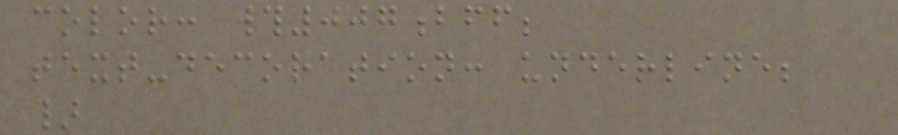color: #007bff;
text-decoration: underline;
}
